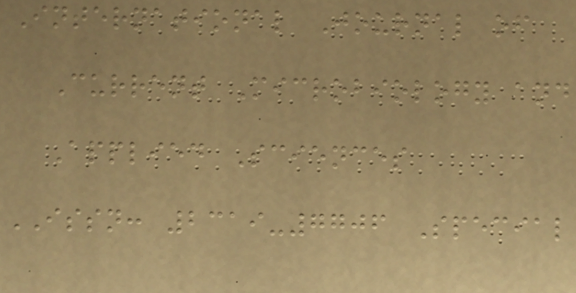International Journal of
Current Microbiology and
Applied Sciences
ISSN: 2319-7706 Special
